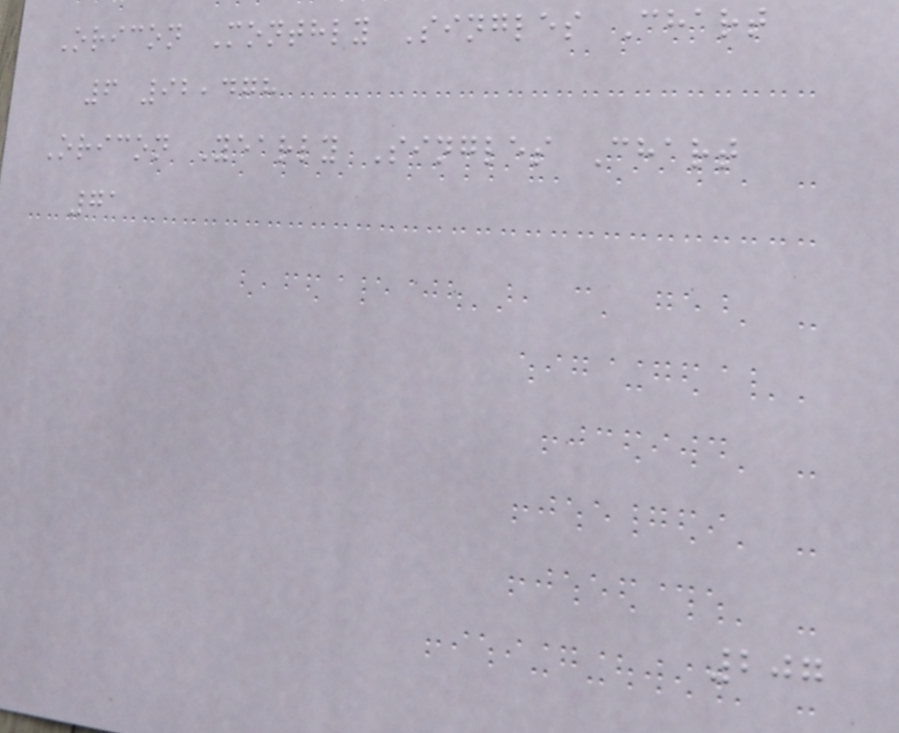Oricon Monthly Singles Chart
6 92,478
Oricon Yearly Singles Chart
71
207
